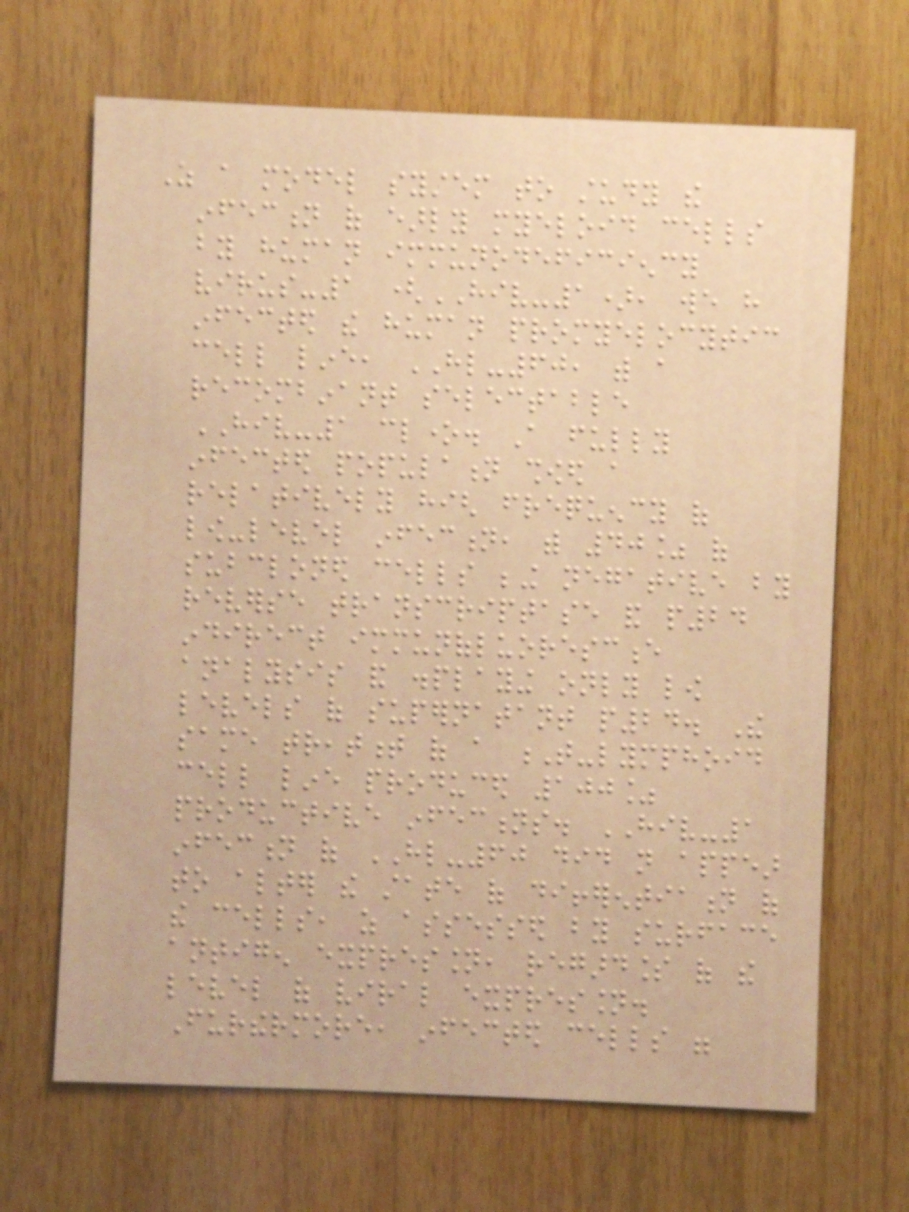As a model system to study the
infection of early myeloid cells
by human immunodeficiency
virus-1 (HIV-1), we have
infected the human promyelocytic
cell line, HL-60, with a
recombinant selectable
HIV-1 clone. A fully
infected population showed a
relatively high frequency of
low-level infection, with 40% of
subcloned cells being negative by
reverse transcriptase and p24
indirect immunofluorescence
analysis and displaying only low
levels of supernatant p24. The
same treatment of a T-lymphoid
cell line produced 100%
productive infections. HIV-1
infection of HL-60 did not appear
to alter the state of differentiation of
the cells, as assessed by surface
antigen expression, regardless of the
level of viral expression.
Furthermore, infected cells were
